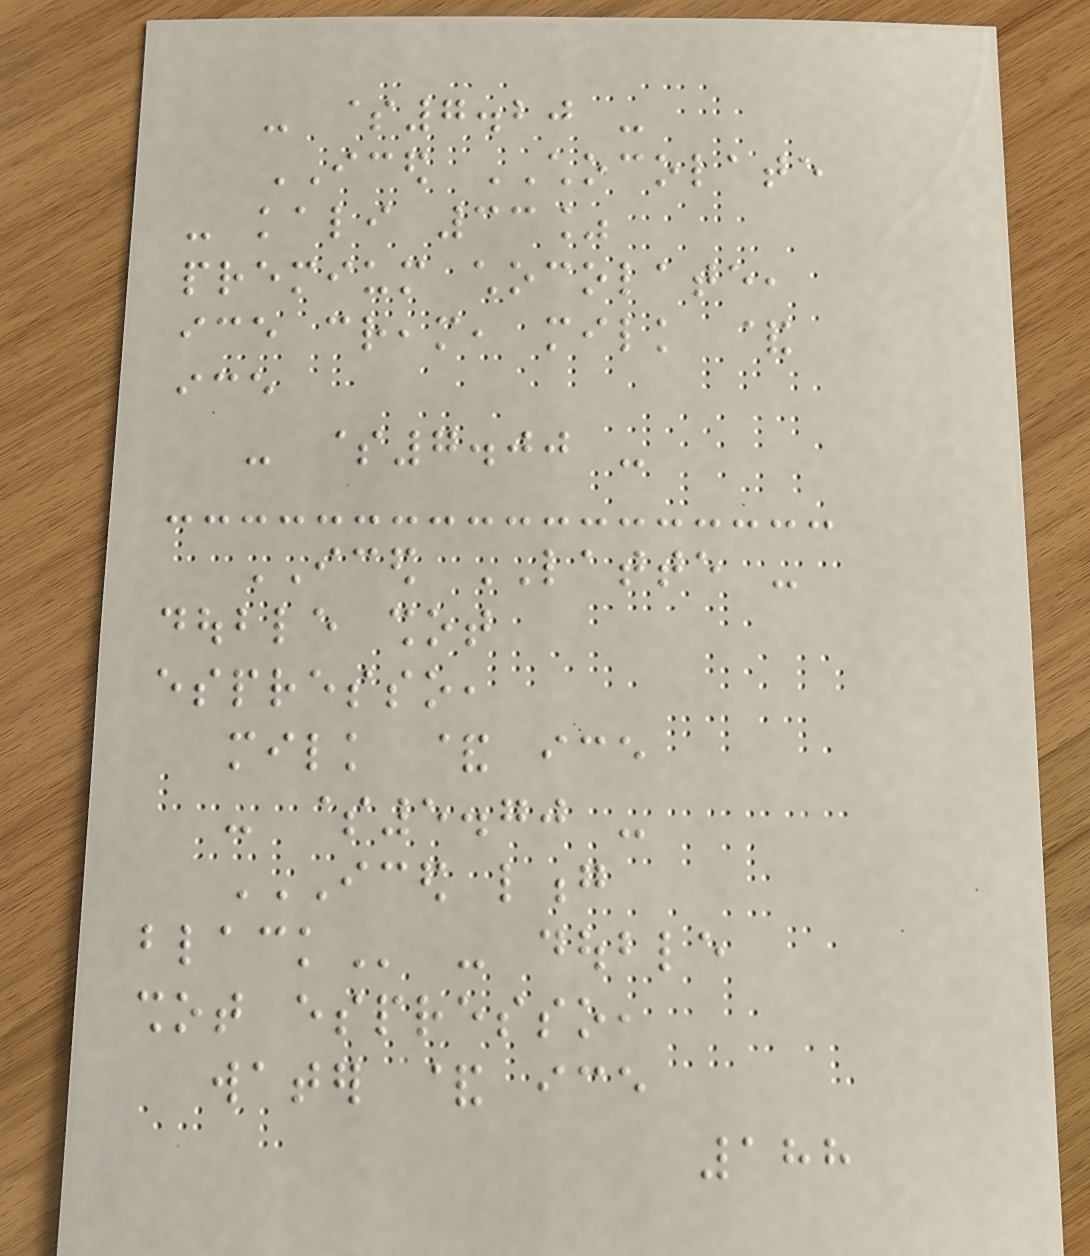- $7.20 -
ICED CHOCOLATE
- kali 33%
premium chocolate,
ice cream, milk &
ice
- $7.00 -
ICED LATTE -
double shot
espresso,
milk & ice
- $5.70 -
ICED LONG
BLACK - double
shot espresso,
water & ice
188
